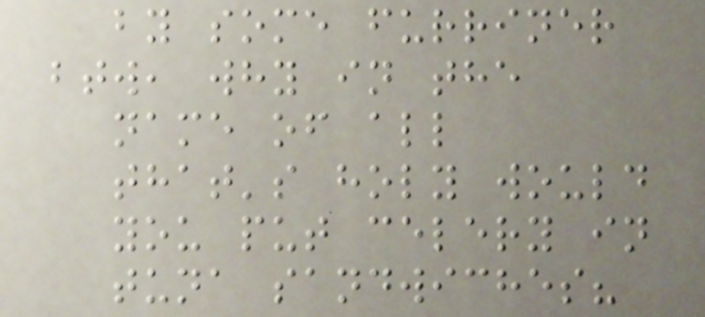by some furriner
btw, why in the
name of all
that's holy would
you put celery in
tuna sandwiches?
